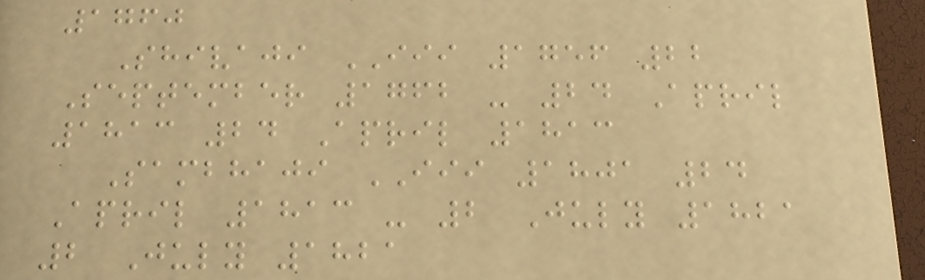1760
Shivaji III 1756 22
September 1762 - 24 April
1813 24 April 1813
Sambhaji III 1801 24
April 1813 - 2 July 1821
2 July 1821
